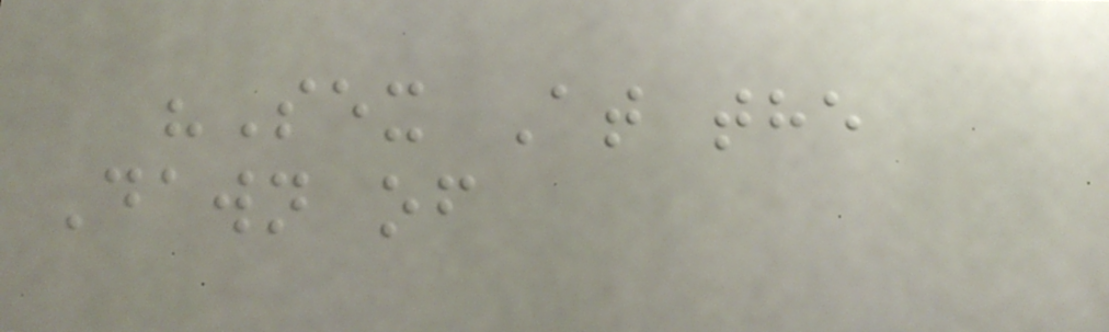"Sex At the
Dawn of
